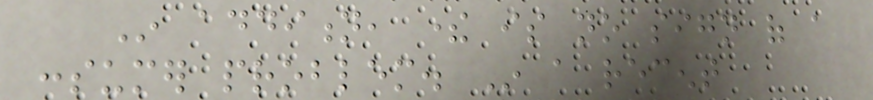In addition, there is no sign of a
consumer problem. In a recent
